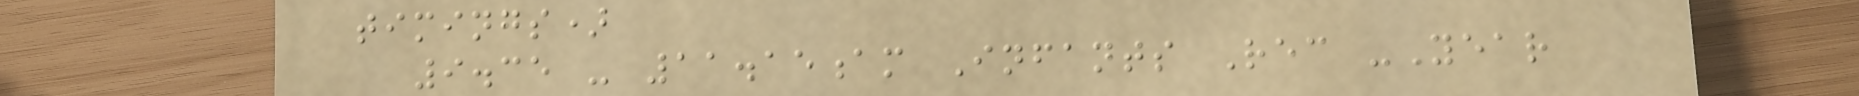timings)
9.35 - 11.15am Infants Rec -Year
